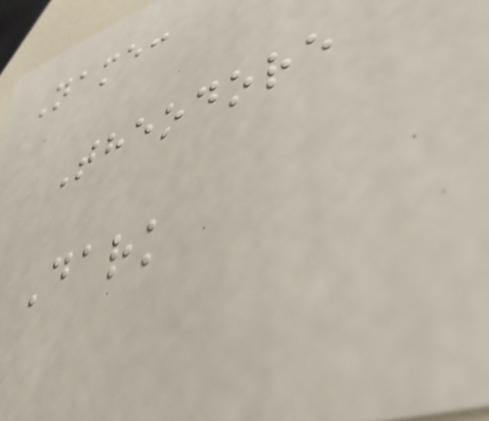Name:
Theodore
Dark
